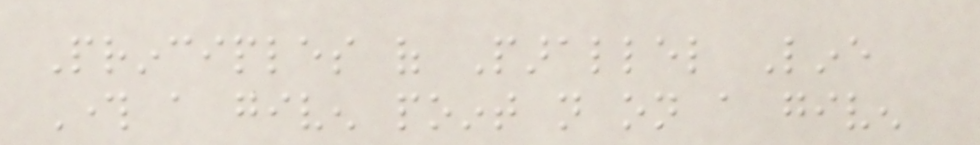Principles of Parallel Line
Through a given point not on a given
